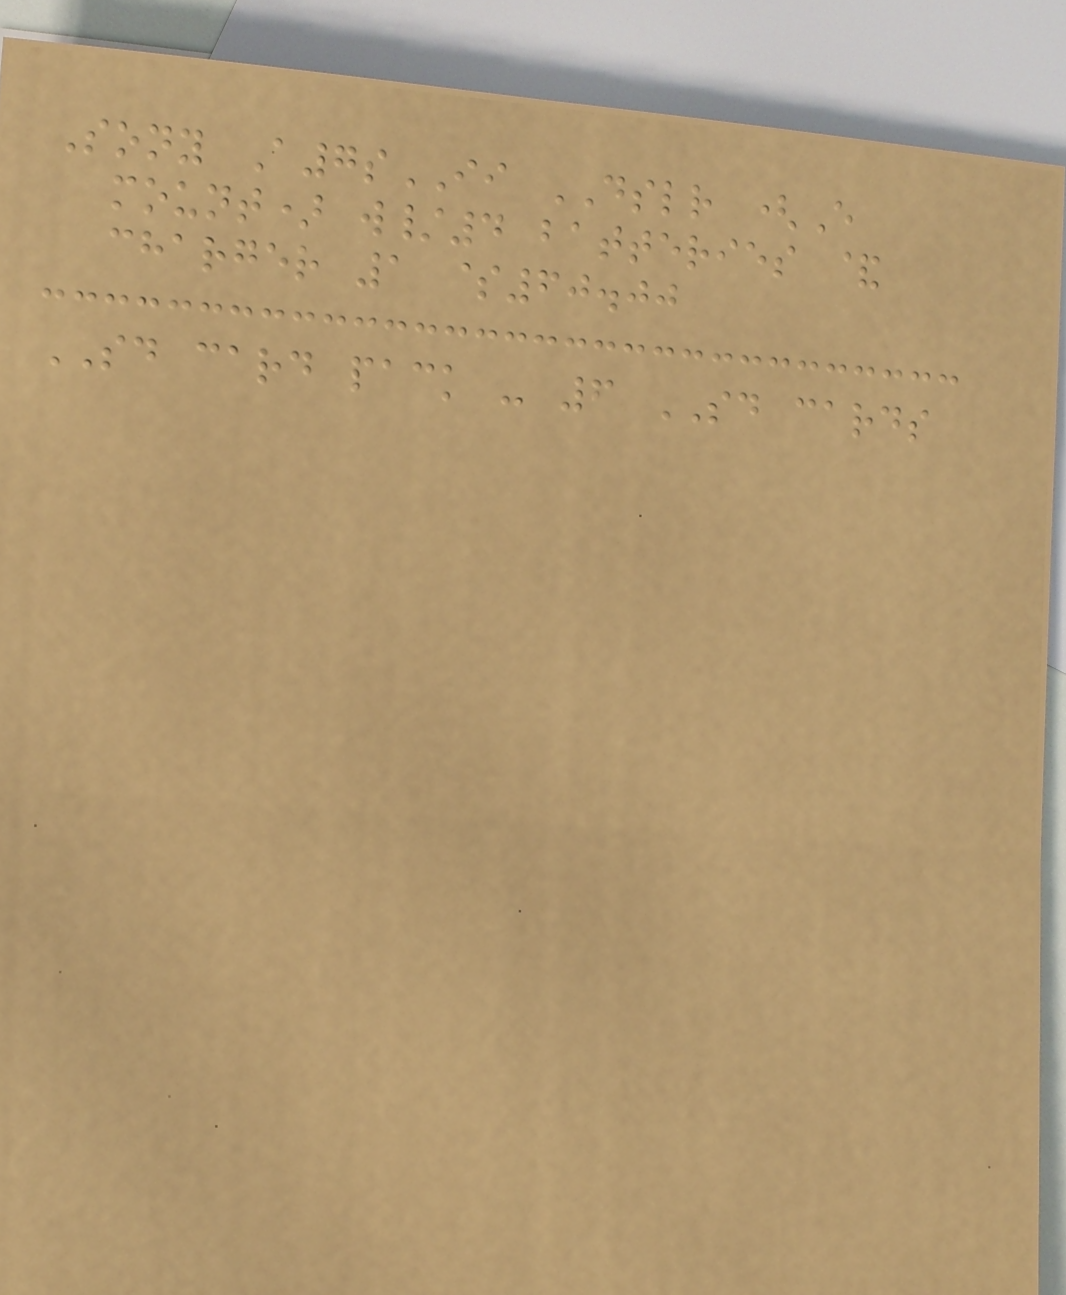Sony A7sII DSLR (E
mount) w/4 batteries &
charger 1 $60.00
SD card pack - 6 SD cards
